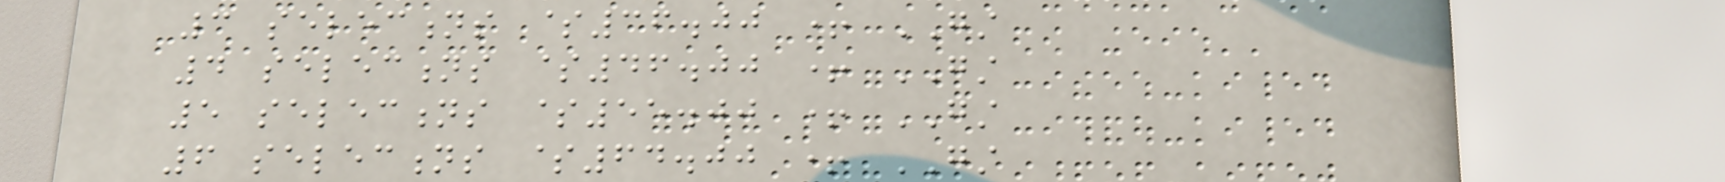3 selections $36.00 + GST
4 selections $46.00 + GST
5 selections $55.00 + GST
6 selections $64.00 + GST
